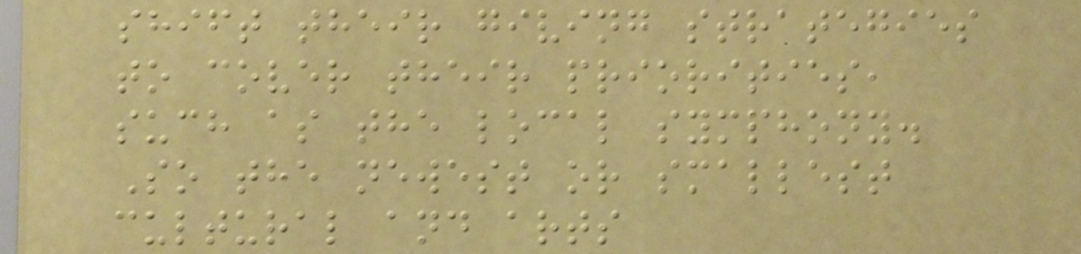shift their giving strategies
to cover their priorities,
such as the local symphony.
So the newest or smallest
cultural and arts
